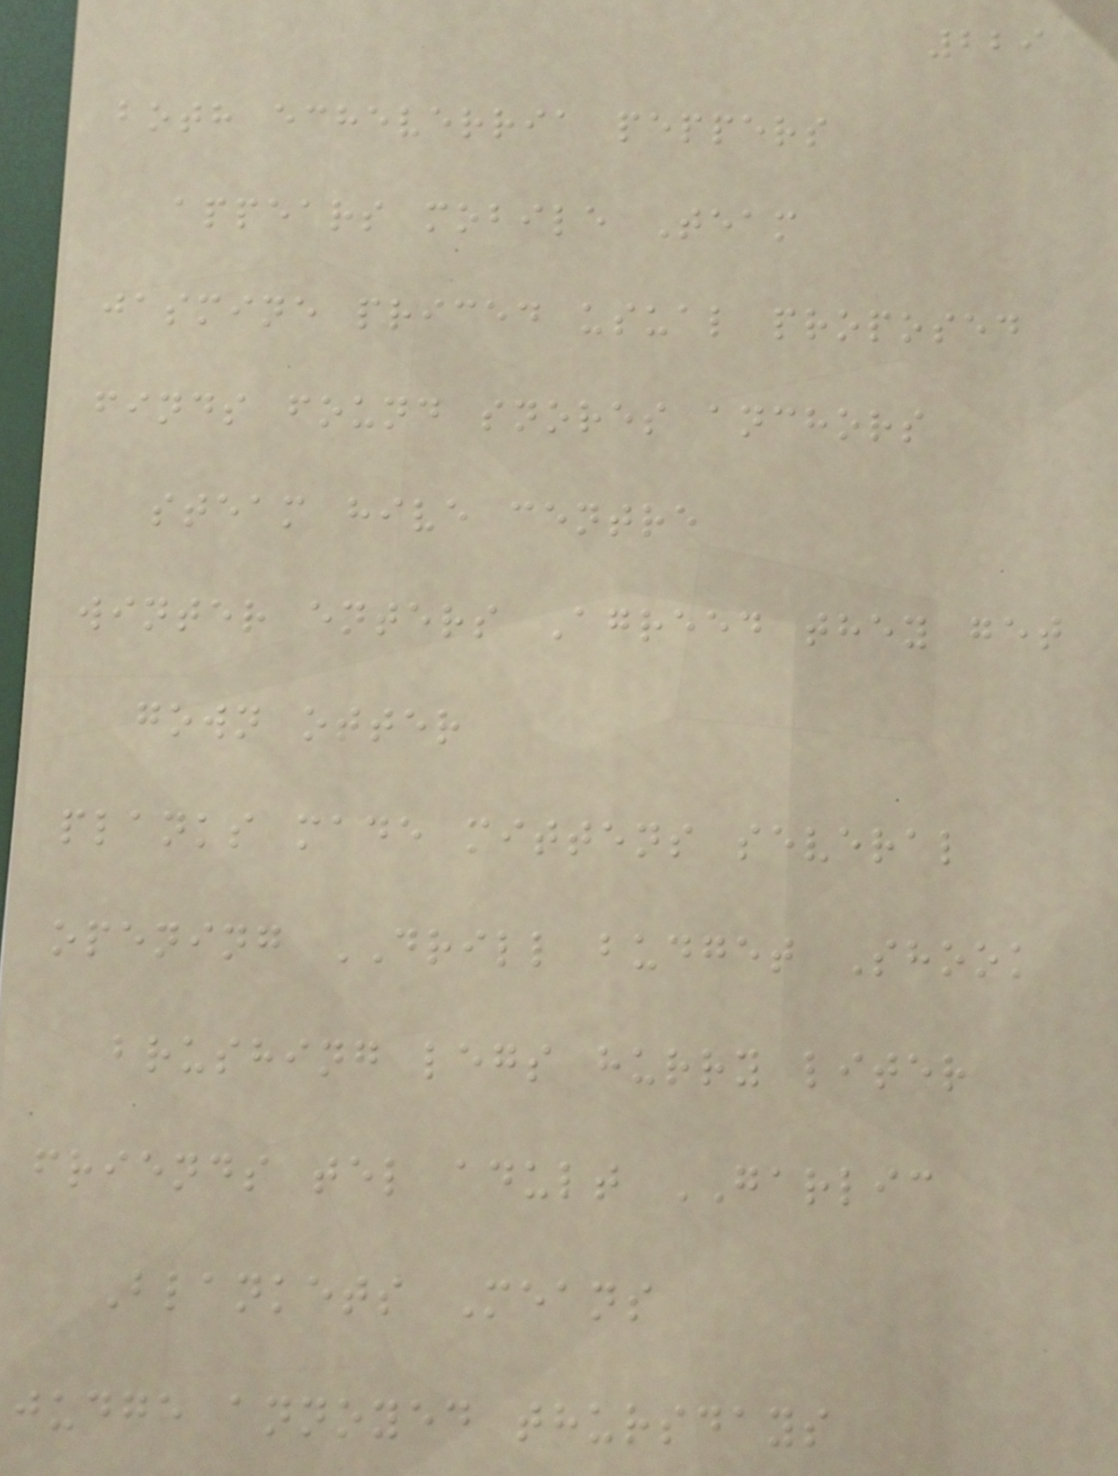229
both echeverria peppers
appears mobile Team
jasmine priced usual proposed
finds found snores anchors
steam hive centre
winter enters Agreed they get
gown otter
planks made mittens several
opening DRILL budget Shook
brushing legs hurry liter
friends tel adult GARLIC
Blankets Means
judge annoyed thursdays
